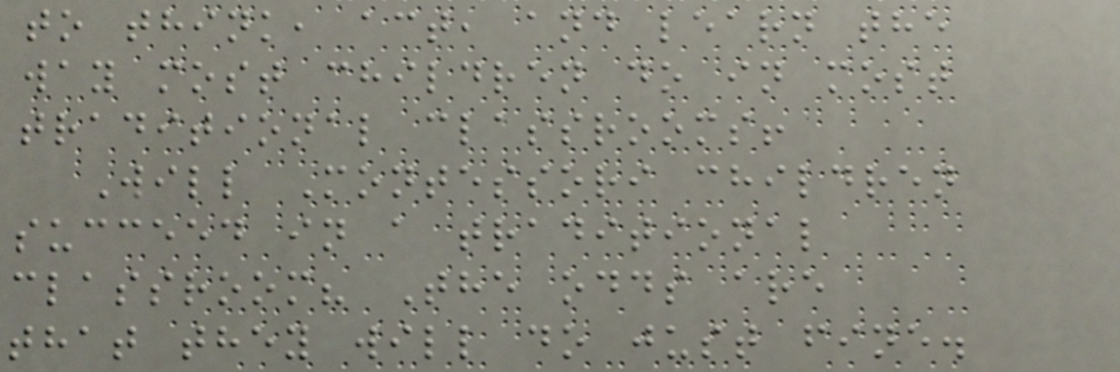to think, act, and learn the
way most children do in most
traditional classrooms!
Will Montessori children
succeed in a traditional
classroom? The odds are
that they will do just fine.
